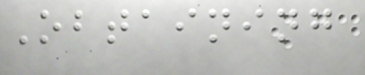Obtaining
